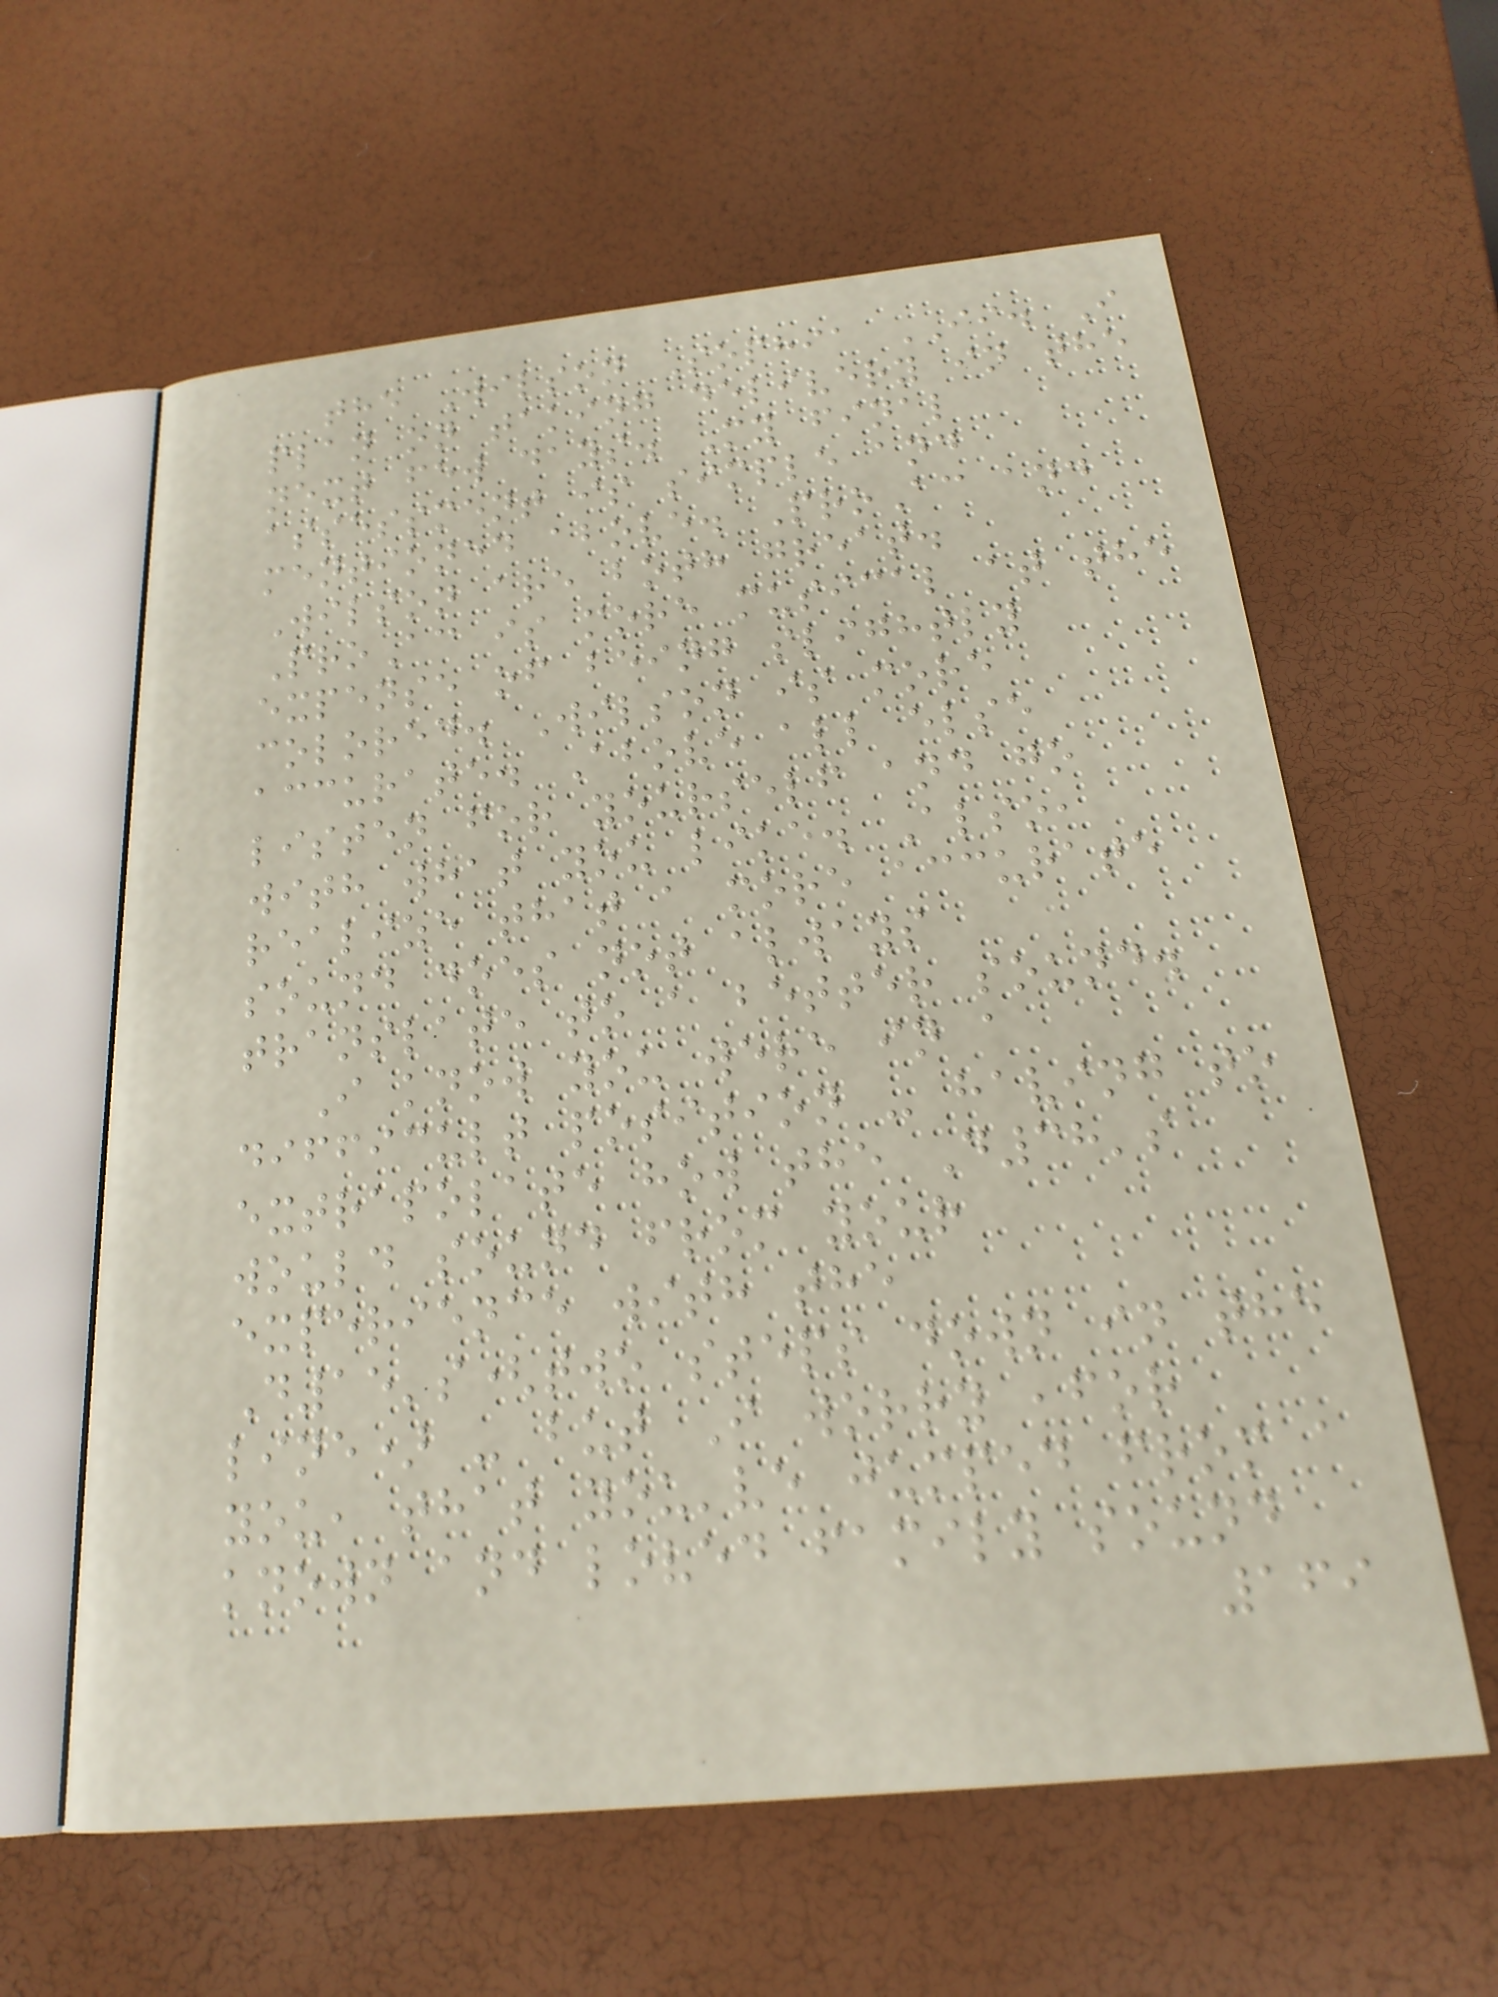the Wilson Sophia II. I
plan on taking delivery in the
next few days. My final
assessment is simple and
mentioned above. ProAc and
Wilson are both great.
ProAc is more musical at the
expense of being slightly
colored. Wilson is more
accurate. Above all else
listen for yourself and go
with what you like. Also,
realize that a more accurate
sound does not always
translate to a better sound.
I know you were in a
difficult position - having to
extrapolate how the D38's
would sound from your
experience with the
D15's(two steps down in the
line) - but I worry ,for
you, that you've jumped from a
known and loved family sound
169
